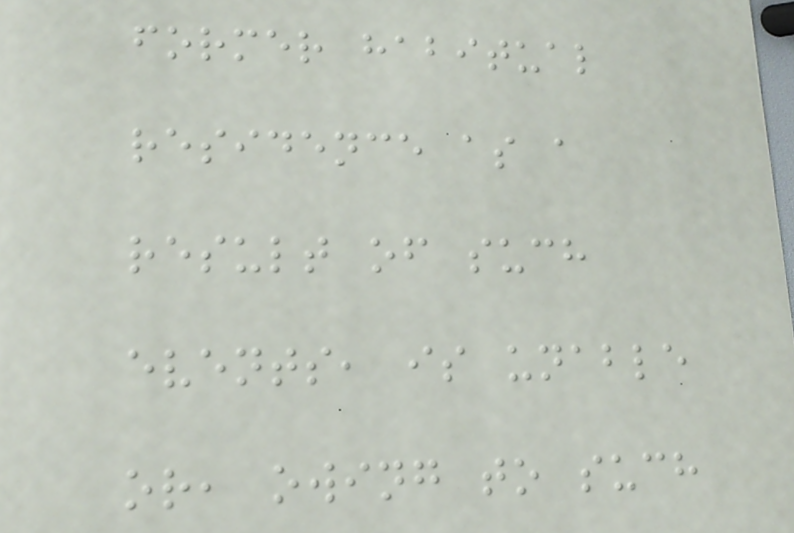former habitual
residence as a
result of such
events, is unable
or, owing to such
